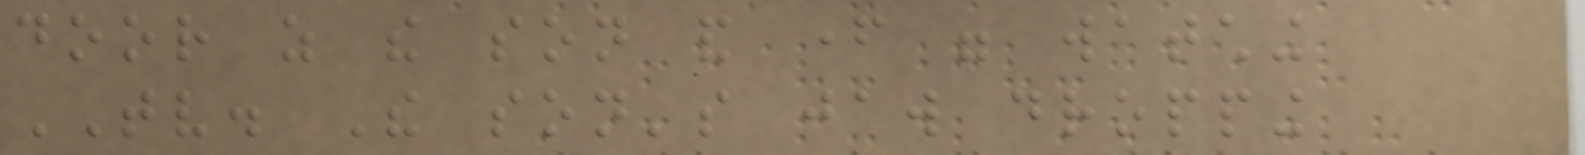door as the son and father were watching
TV. The son's jaw dropping
